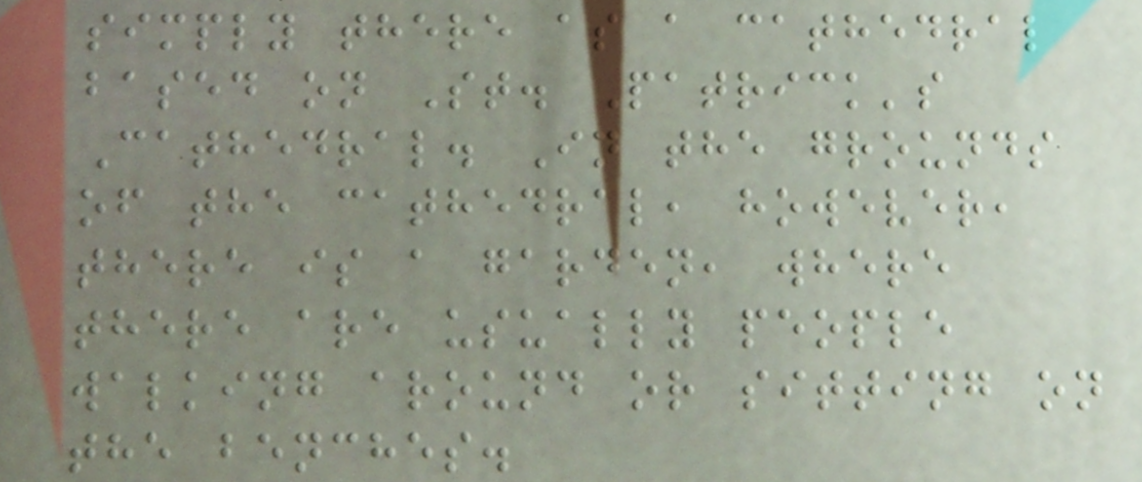simply there as a cathedral
based on St. Patrick's
Cathedral. In the grounds
of the cathedral, however,
there is a garden, where
there are usually people
walking around or sitting on
the benches.
